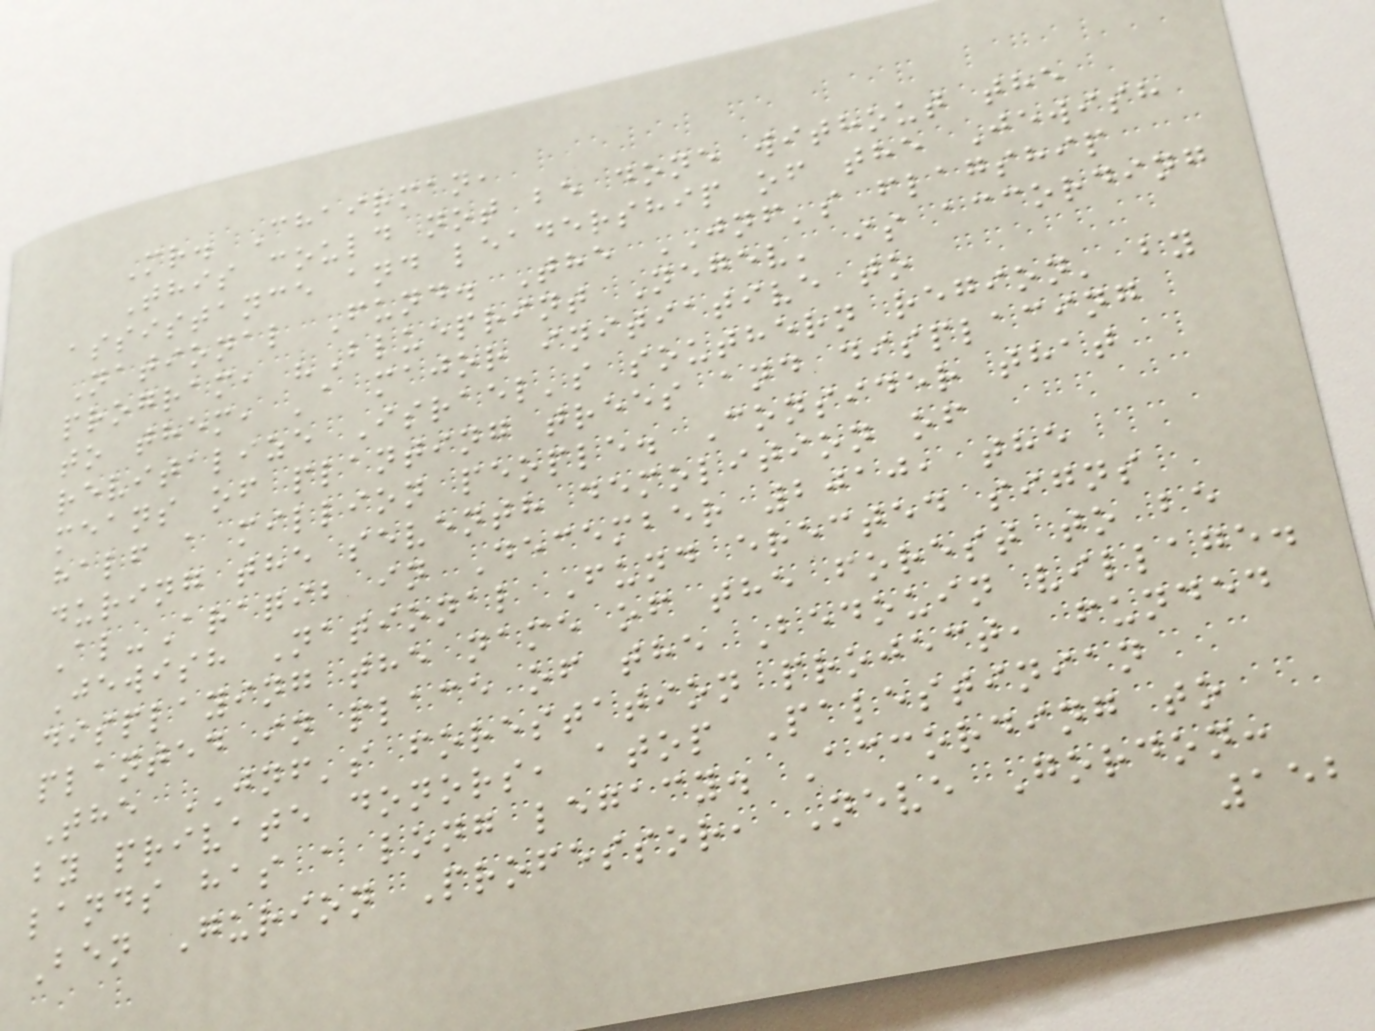Mr. Chairman,
This could not be done without the
assistance and leadership of the Jewish
National Fund. The JNF's flagship
program, "Blueprint Negev' is according
to them, 'a major initiative to
revitalize Israel's southern region' by
means of planting trees and displacing
half a million people. Consider that
during the seventh demolition of
Al-Araqib in December 2010, the
Jewish National Fund erected signs
displaying the name of the forest to be
planted in place of the Bedouin village.
The JNF's forestation project, funded
by private donors, atop Palestinian
lands has a long legacy. According to
Ben Gurion Professor, Neve Gordon:
152
